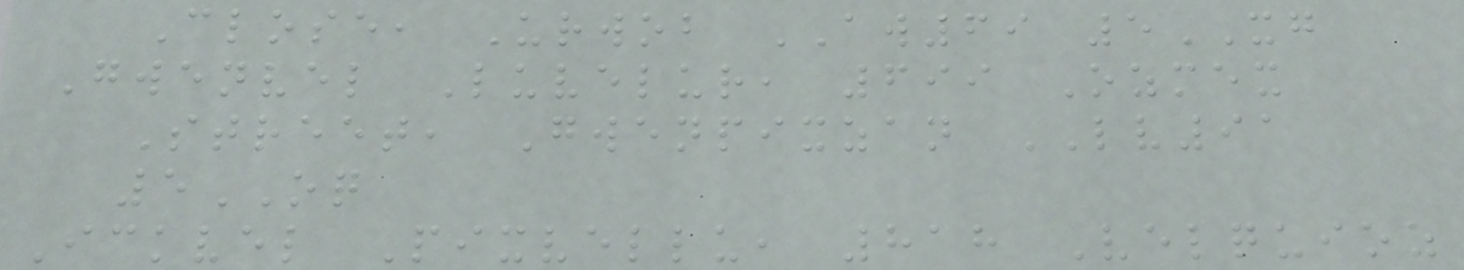Close, Urwob AW69 5XG
Gwenvel Luvelur, 699 Ozmex
Street, Gwenpixzan LV91
5OQ
Ickvel Pixvellu, 818 Velquioz
